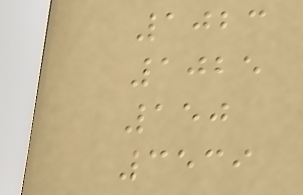1023
1025
150
3539
